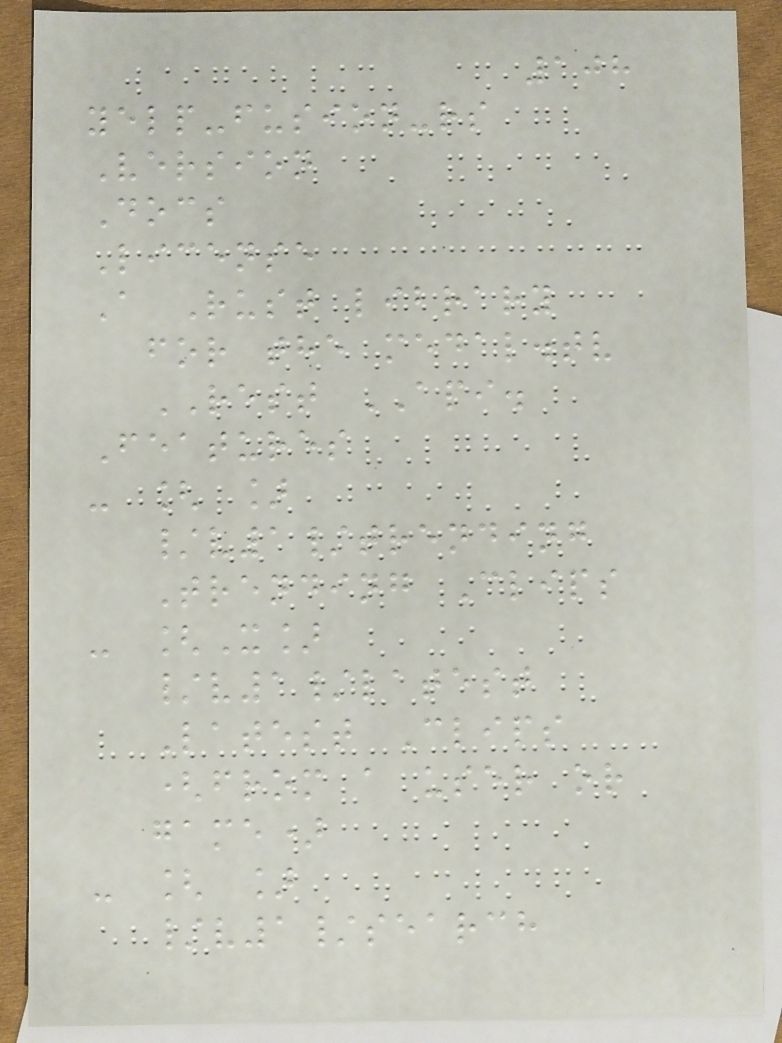108
yelp-fusion-rs
Version
Docs
License
A Rust library
for the medal.tv
REST API.
Features
- [ ]
/v1/trending
Trending Clips
- [X]
/v1/latest
Latest Clips
(from a user or
game)
- [ ]
/v1/search
